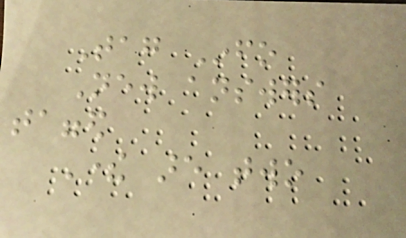Tag Info
New answers
tagged
There are two
